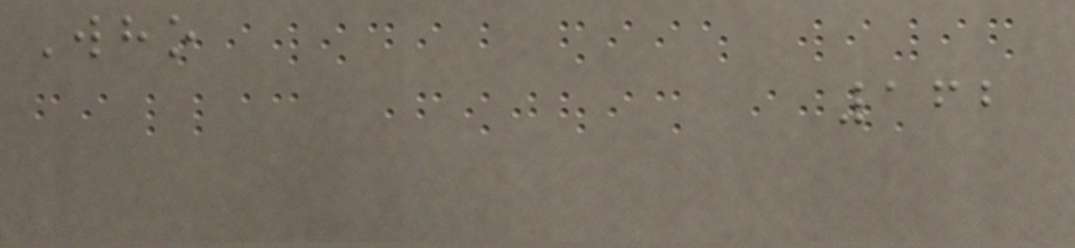Who
162
